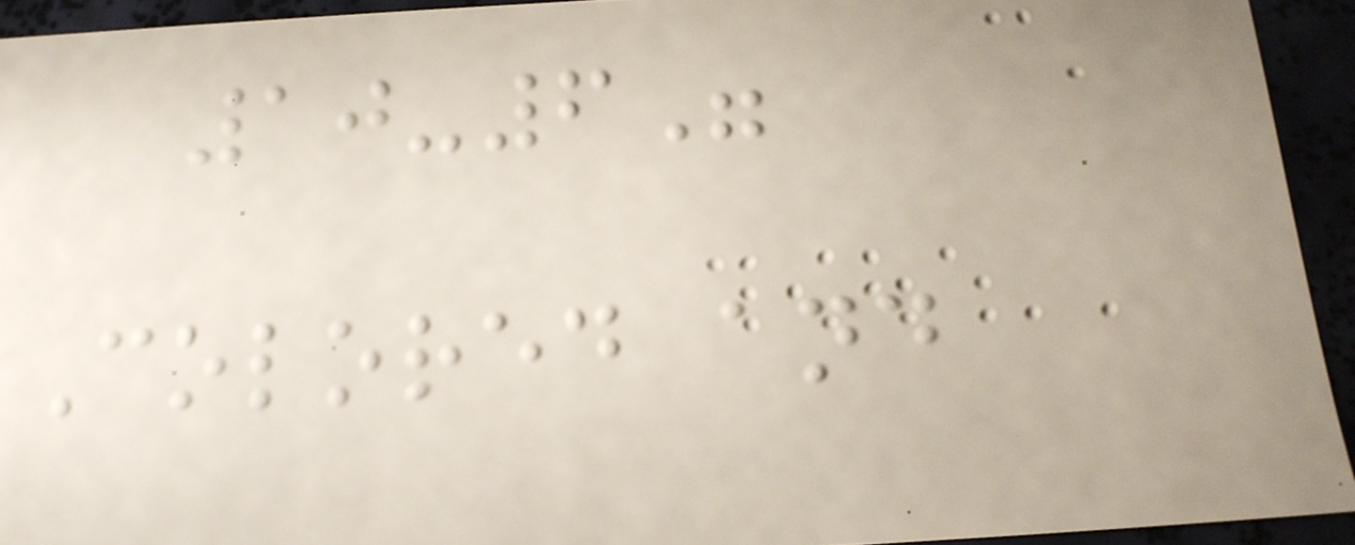10-6"
Colored and
